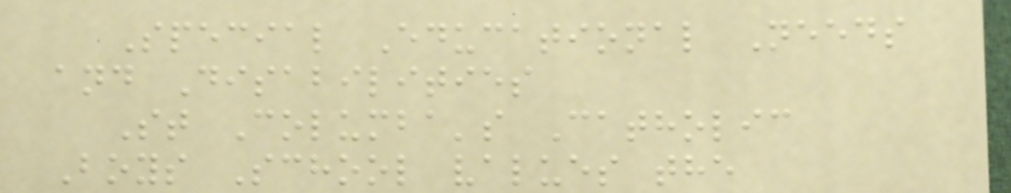Special Educational Needs
and Disabilities
St Columba's Catholic
Boys School values the
